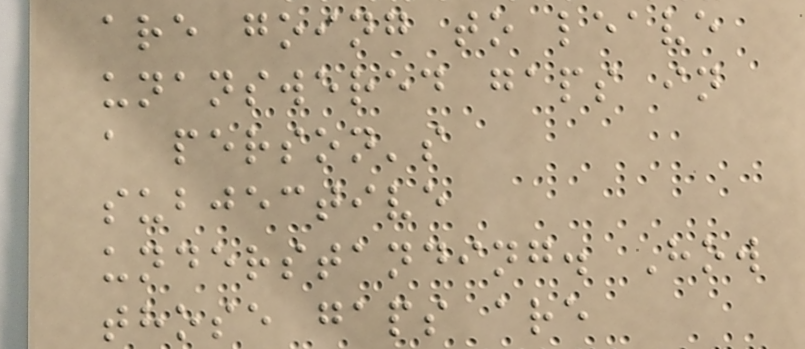are going to leave
unanswered gaps in
a person's
subjective
understanding. How
those gaps are
